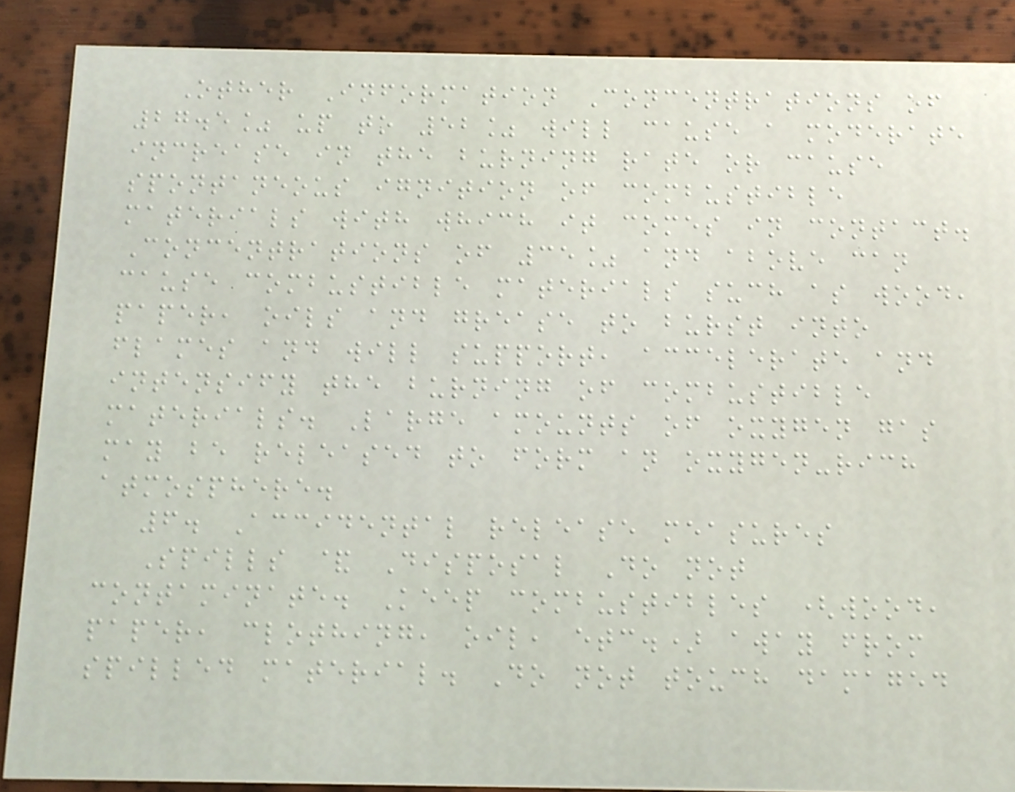Other Information Concentrations of
27.5% up to 52% will cause a moderate
increase in the burning rate or cause
spontaneous ignition of combustible
materials with which it comes in contact.
Concentrations of 35% and above can
cause combustible materials such as wood,
paper, oils and grease to burst into
flames and will support, accelerate and
intensify the burning of combustible
materials. Large amounts of oxygen gas
may be released to form an oxygen-rich
atmosphere.
6. Accidental release measures
Spills & Disposal Do not
contaminate. Keep combustibles (wood,
paper, clothing, oil, etc.) away from
spilled material. Do not touch damaged
